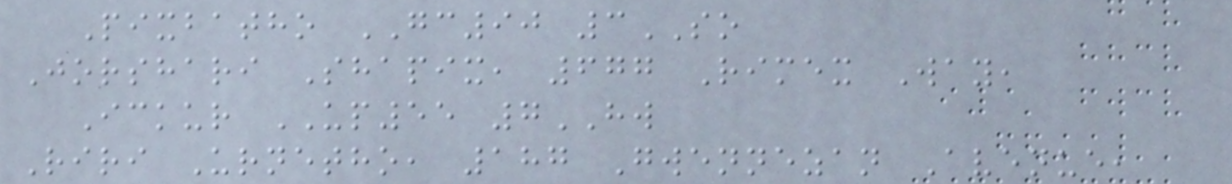Pixbatho GC90 3SO
Jorshari Shapix, 677 Rimex Way,
Ickur UP55 7HW
Riri Urnetho, 187 Gwennezan Avenue,
